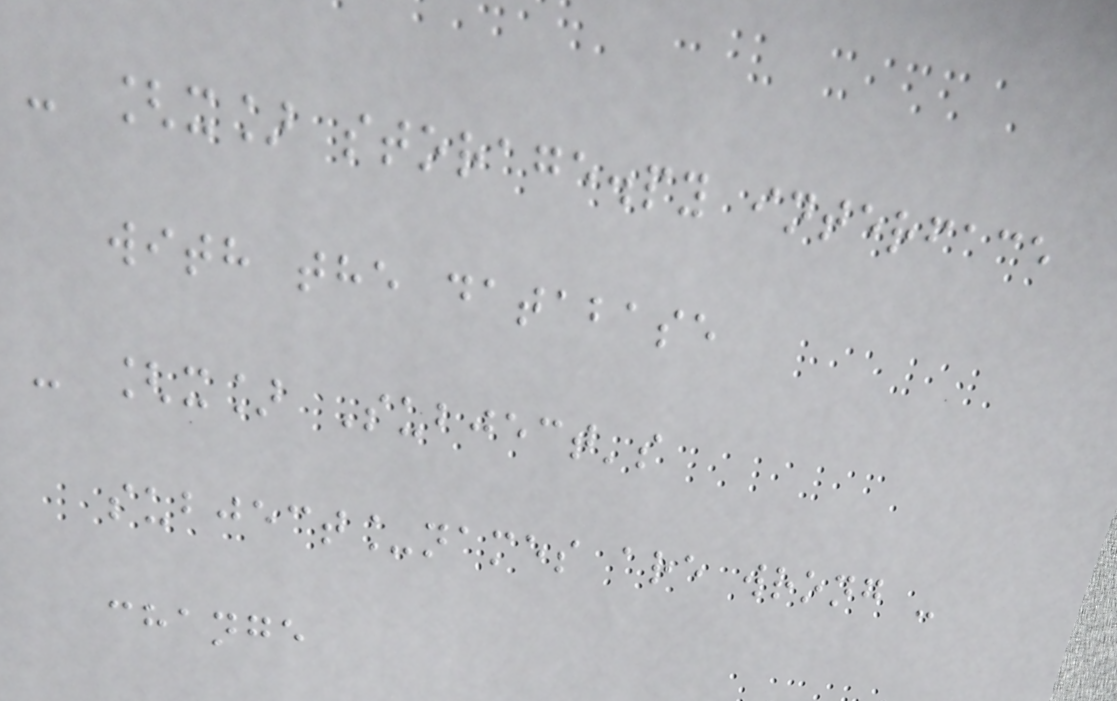- [x] storage.py interface
with the database
- [x] Subject's
subject_names are wrong -
change
